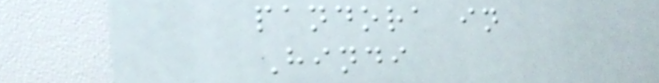pandora in
Hindi
